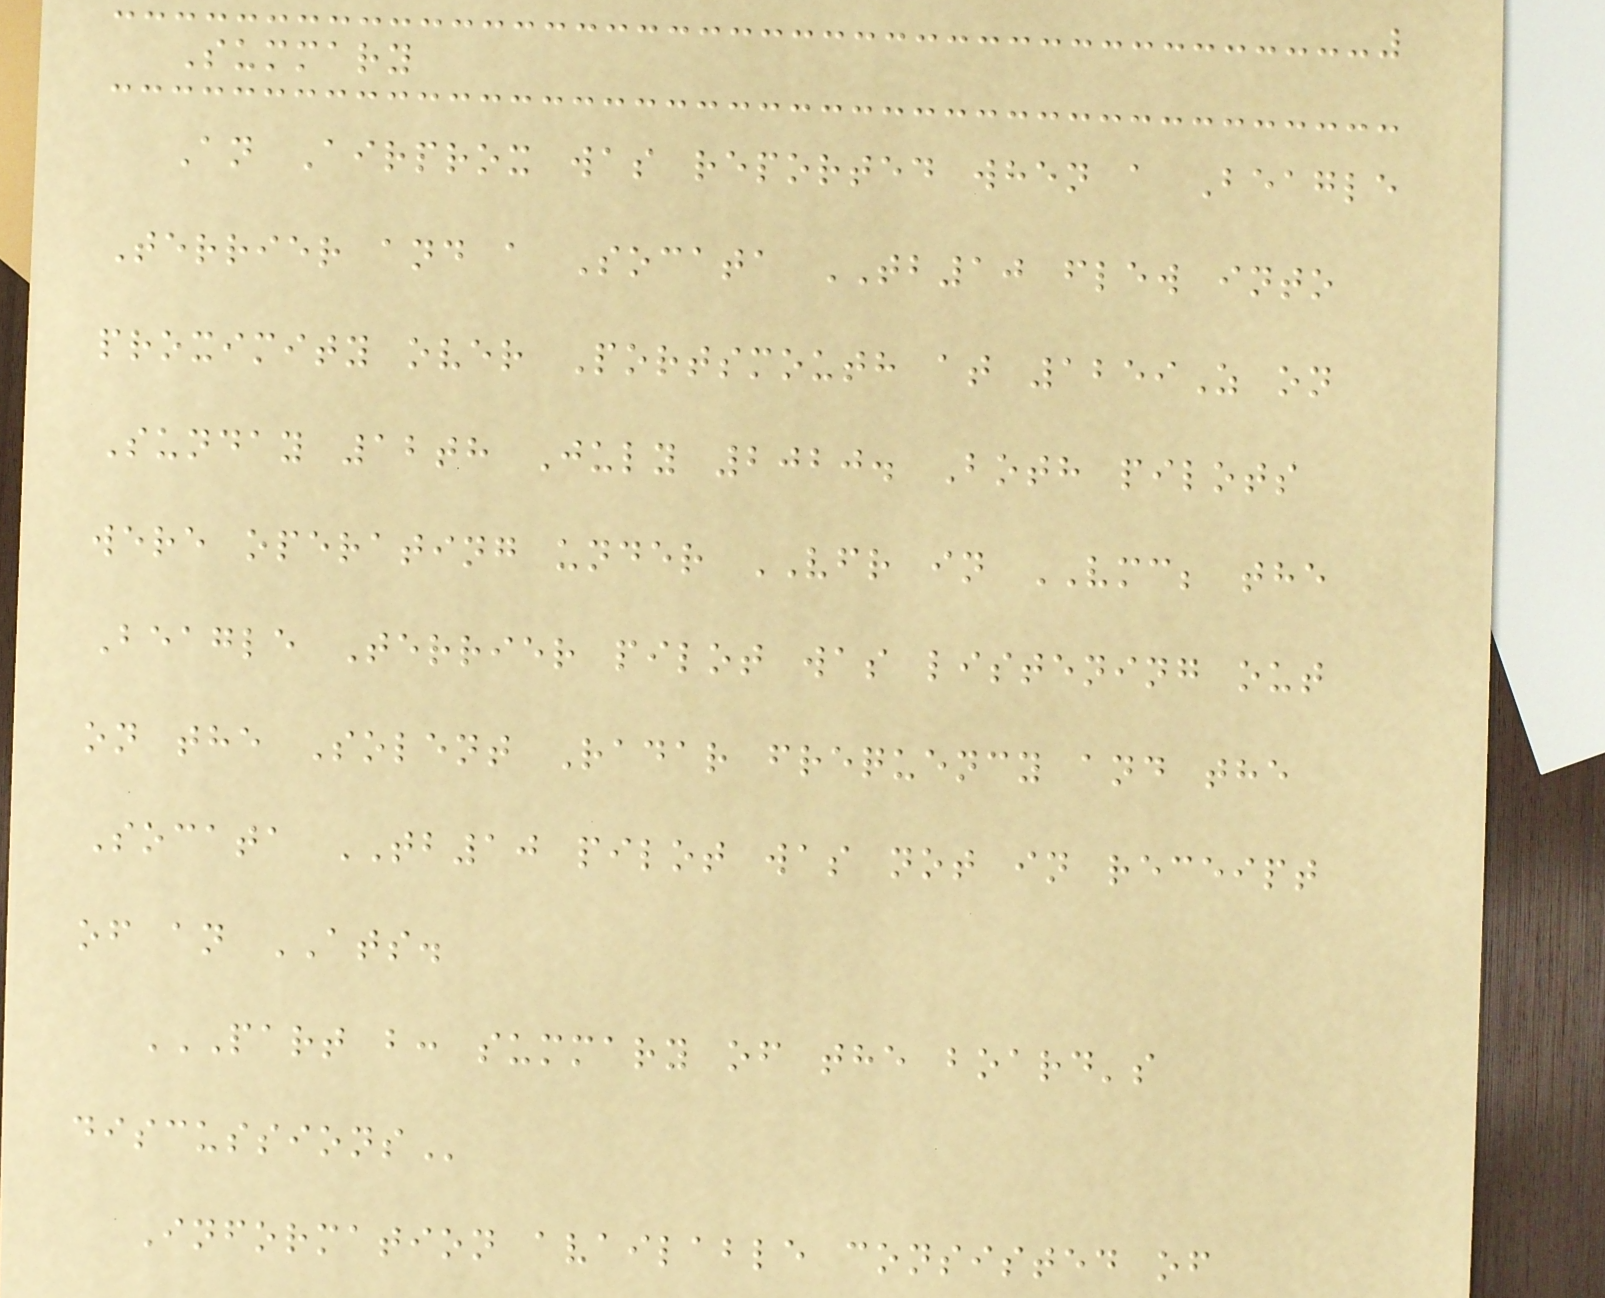Summary
An Airprox was reported when a Beagle
Terrier and a Socata TB10 flew into
proximity over Portsmouth at 1259Z on
Sunday 12th July 2020. Both pilots
were operating under VFR in VMC; the
Beagle Terrier pilot was listening out
on the Solent Radar frequency and the
Socata TB10 pilot was not in receipt
of an ATS.
PART B: SUMMARY OF THE BOARD'S
DISCUSSIONS
Information available consisted of
